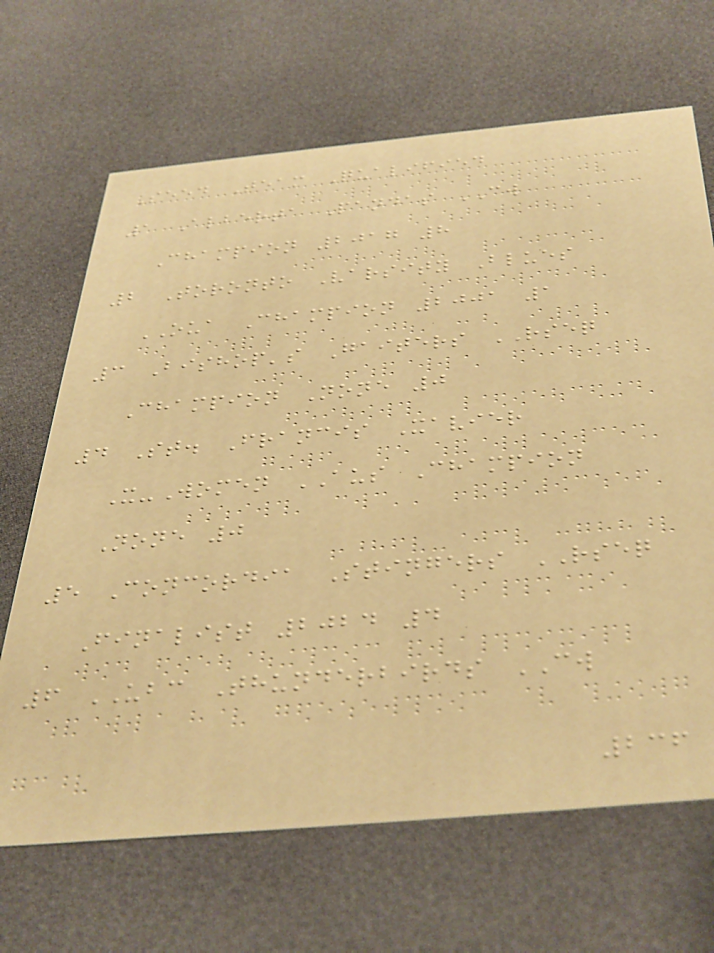Seed Team Qualified
1 Alberta Pandas CW
Champion 2017 8
2 Toronto Varsity Blues
OUA Champion 2001 1
3 Bishop's Gaiters RSEQ
Champion None 0
4 St. Francis Xavier
X-Women AUS Champion
None 0
5 Concordia Stingers RSEQ
Finalist 2024 4
6 UBC Thunderbirds CW
236
